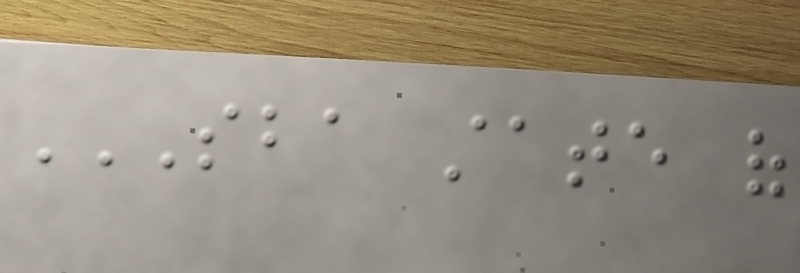SBA STATE OF
